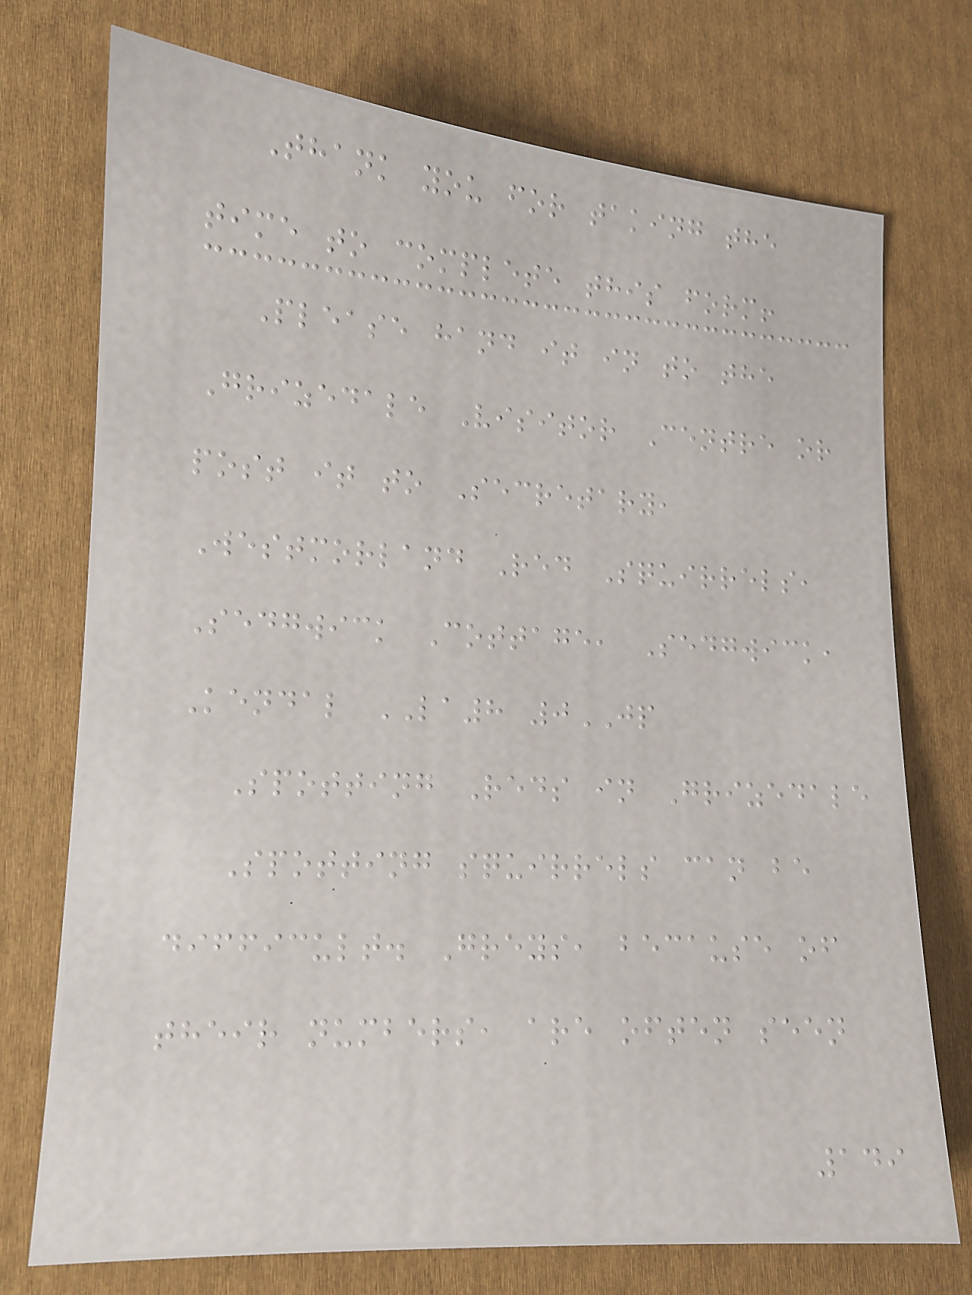Thank you for taking the
time to complete this form!
Please hand it in to the
Grizedale Visitor Centre or
post it to Secretary,
Westmorland Red Squirrels,
Sedgwick Cottage, Sedgwick,
Kendal LA8 0JP
Spotting Reds in Grizedale
Spotting squirrels can be
difficult. Greys, because of
their numbers, are often seen
149
